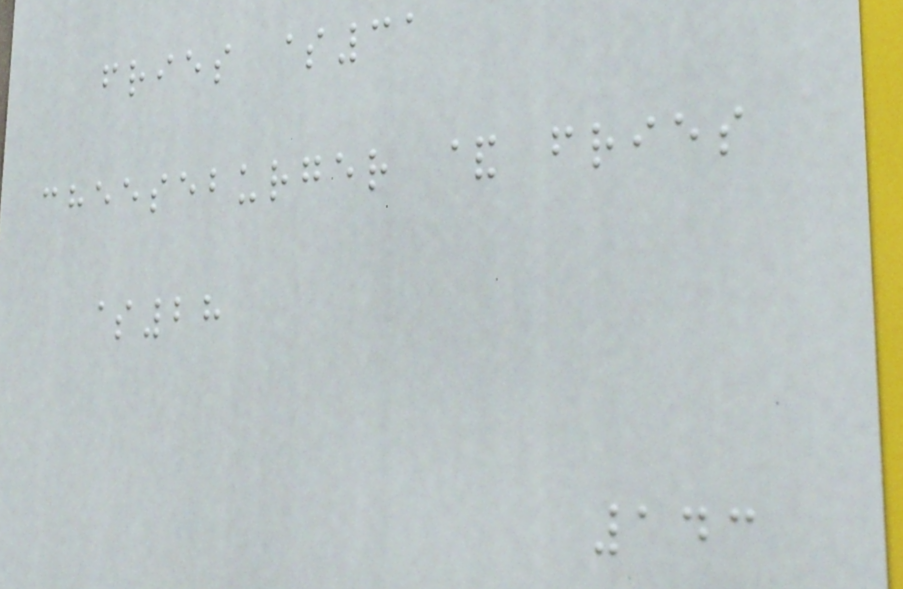fries $31
cheeseburger & fries
$28
143
